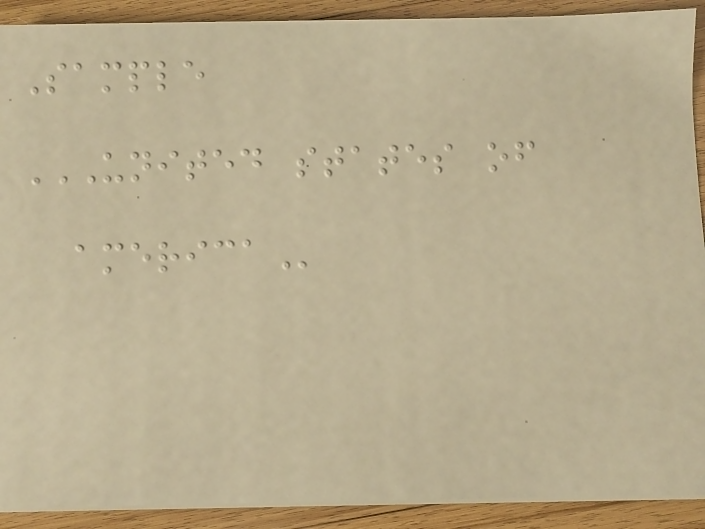Sample
UNITED STATES OF
AMERICA
